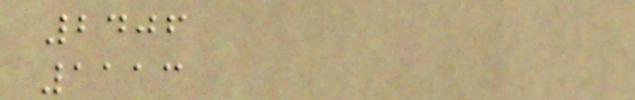2406
1113
